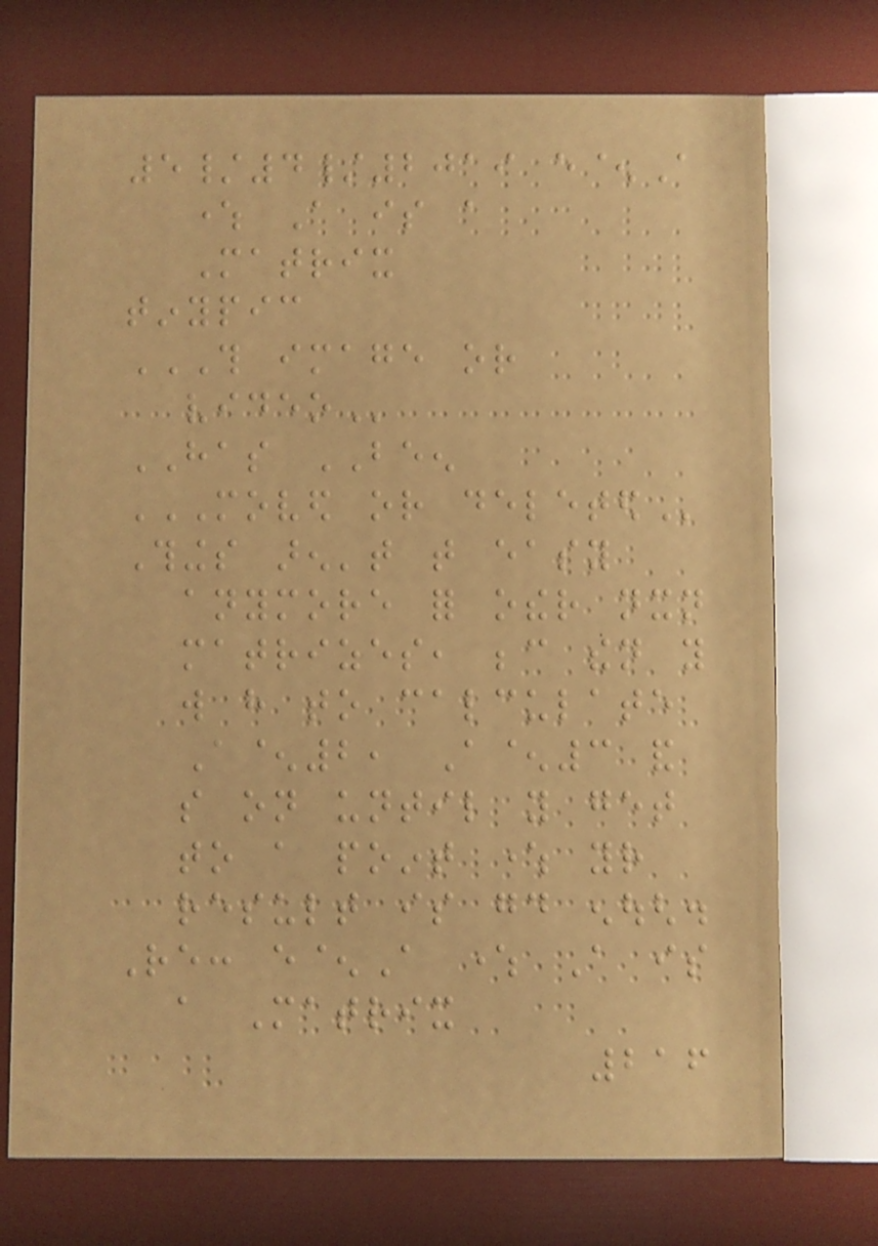5/4/2019 e^A
where A is a
Matrix
tinypic
THIS IMAGE OR
VIDEO
HAS BEEN
MOVED OR DELETED
Things aren't that easy
anymore for other nxn
matrizes, because then you
will have to calculate
A^2, A^3 and
so on until you get
to a point where your
result is good enough.
Re: e^A where A is
a Matrix
216
